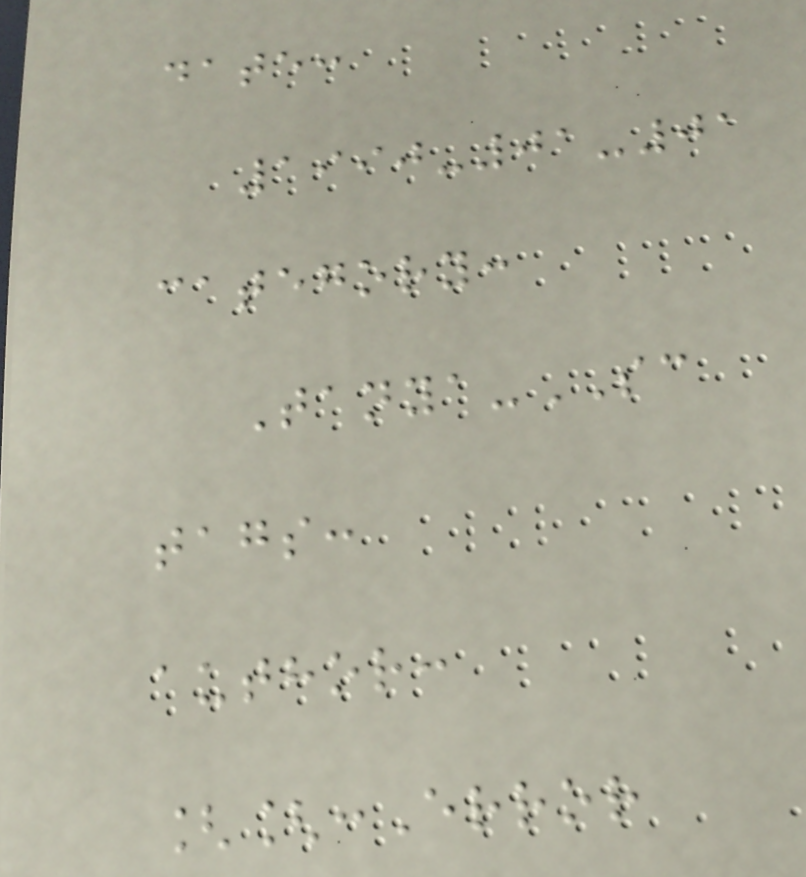date:
1990-01-01
category:
Tanya-SC
tags:
author:
[[:Error
